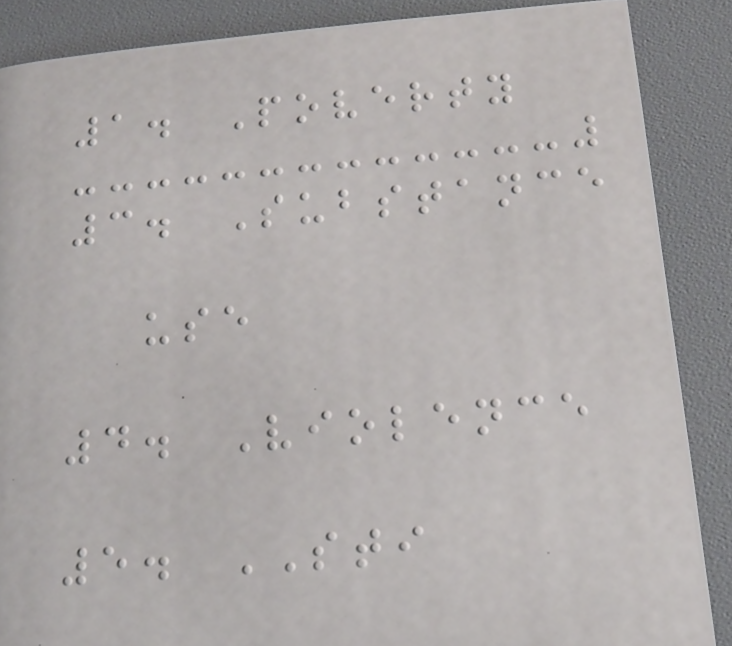1. Poverty
3. Substance
use
4. Violence
5. STI
